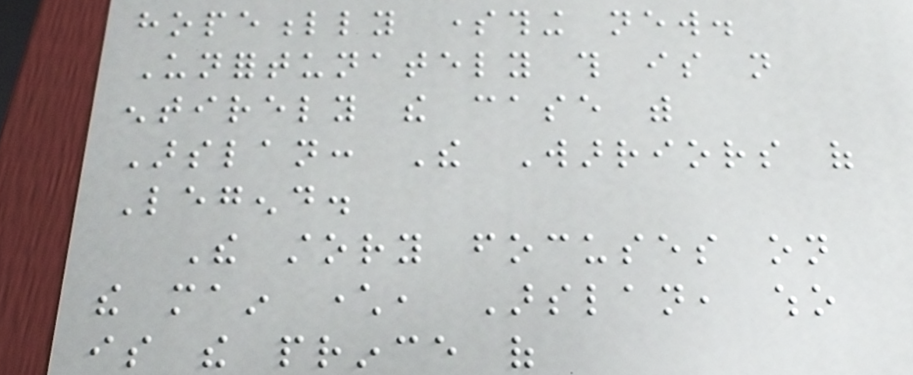hopefully something new.
Unfortunately this is not
entirely the case with
Arslan: The Warriors of
Legend.
The story focuses on
the main character, Arslan, who
is the prince of
